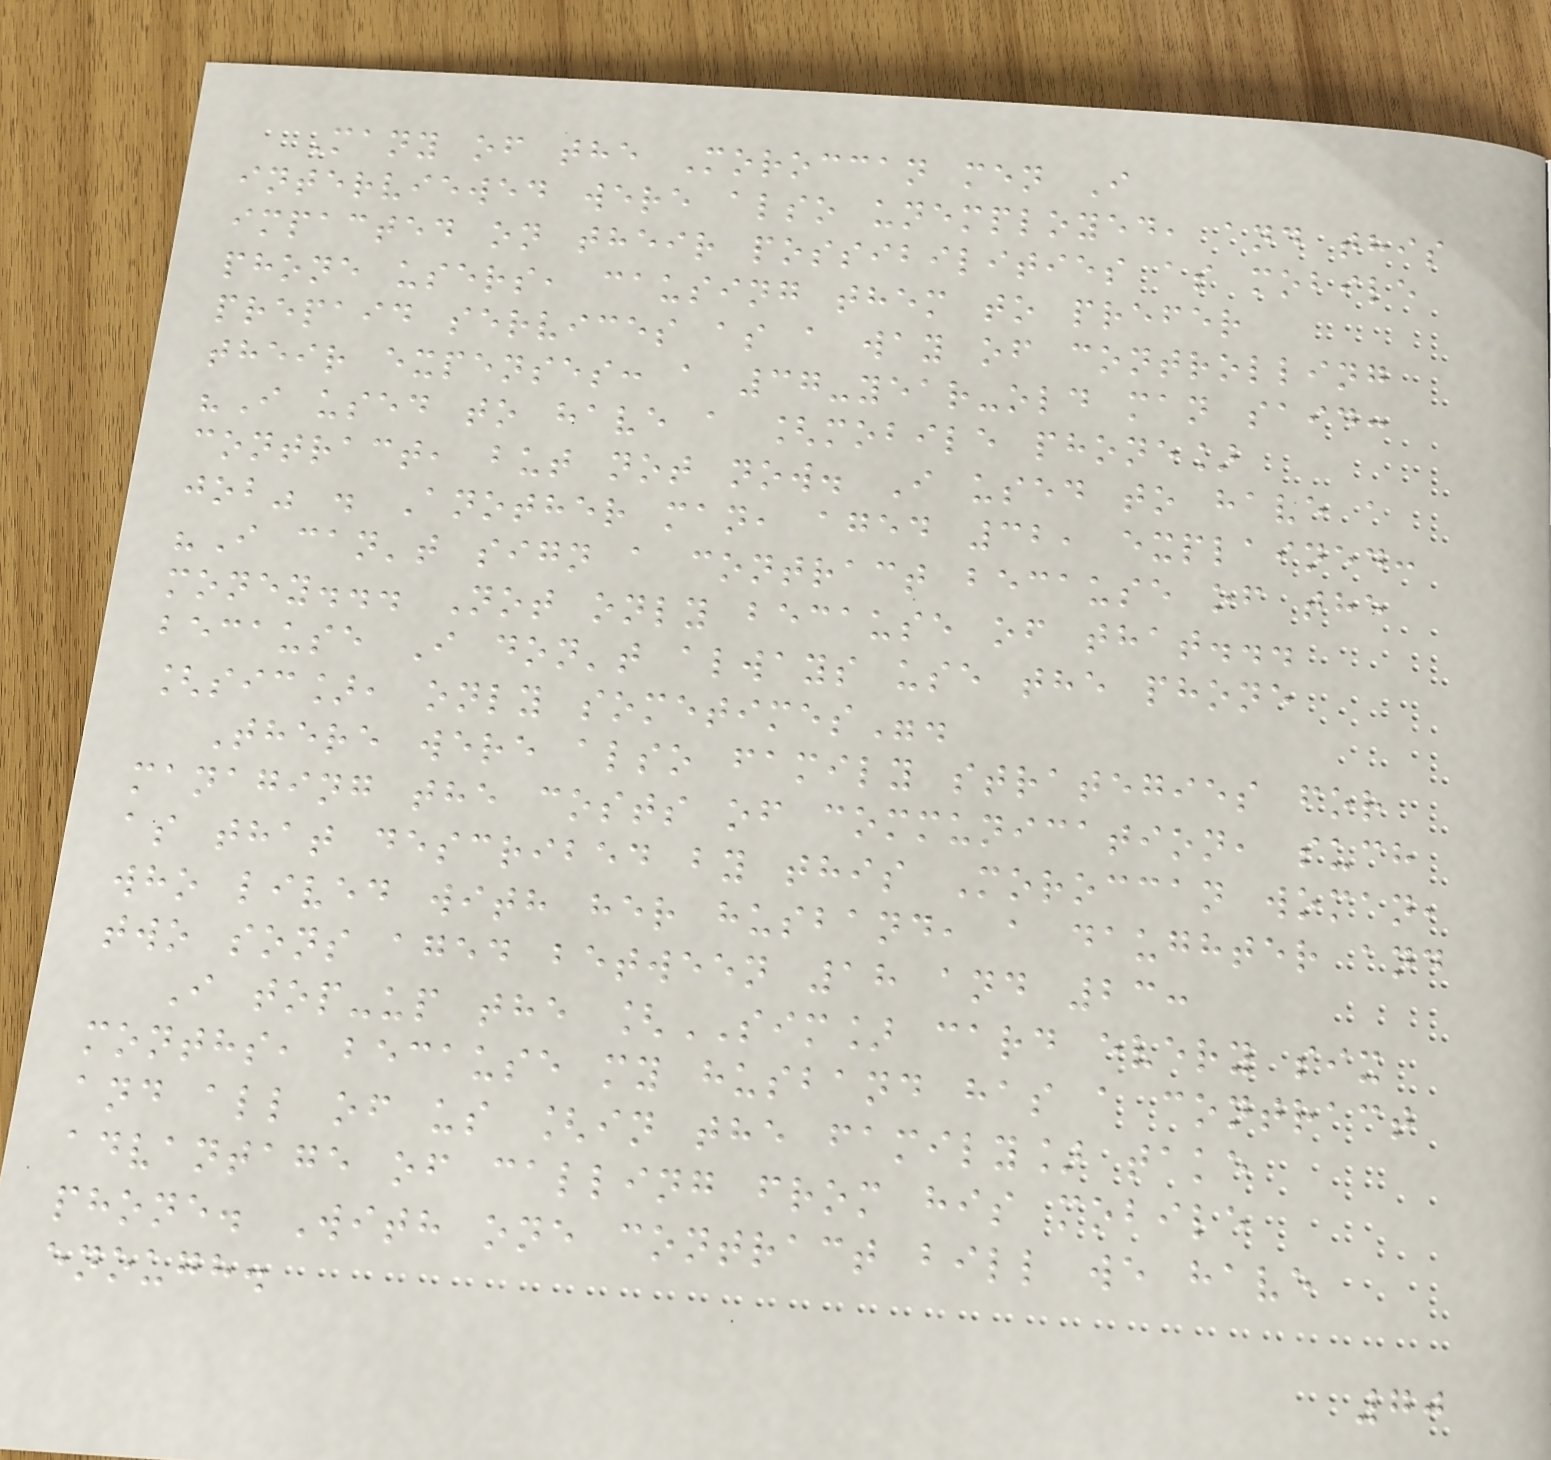Many of the Moroccan men I
interviewed were also unemployed, and this
impacted on their possibilities as mobile
phone users, causing them to prefer
prepaid services as a way of controlling
their expenses: a 37-year-old man said:
"I used to have a [mobile phone]
contract, but not now. I used to have a
job" . Another man, aged 32, explained:
"I can't sign a contract because of the
money... Not only because of that...
because I don't always use the phone
[sic], only sometimes".
There were also family strategies for
managing the costs of communication, such
as that described by this Moroccan woman,
who lived with her husband, a daughter and
two sons aged between 18 and 23:
I top-up the [SIM] card every six
months, because my husband has a contract
and all of us [in the family] take
advantage of calling from his mobile
phone. With one contract bill we have
enough.
70
